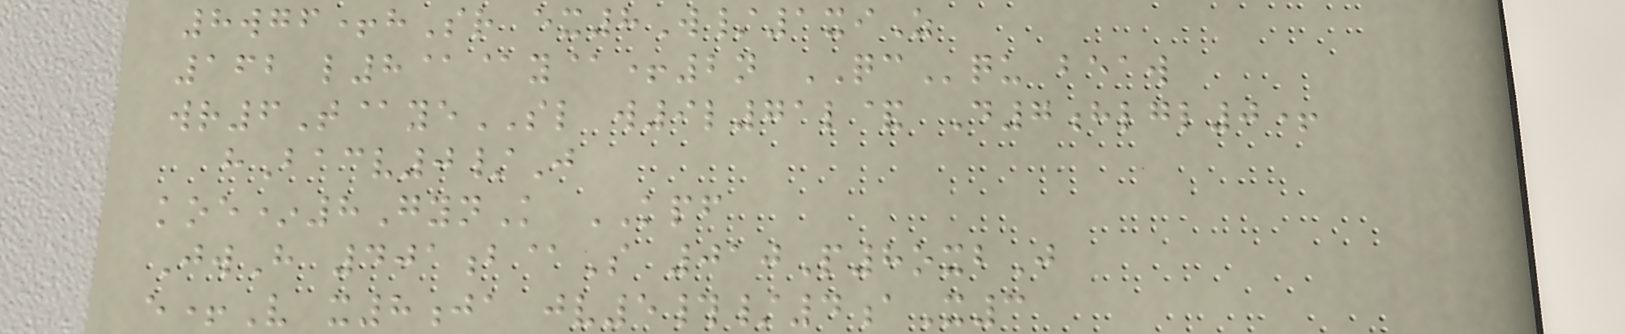8wgf+hSr ex8W/1xiZ
162 l8@@y@+2n QCqu beaw
wr6T@yeSL w9l71l& D7hlgl0+
hBacv0/J
koe*8GynK KPF
JwH 401b@S 010P8oxbJ
e+V x8ja jv5#/4aX3
